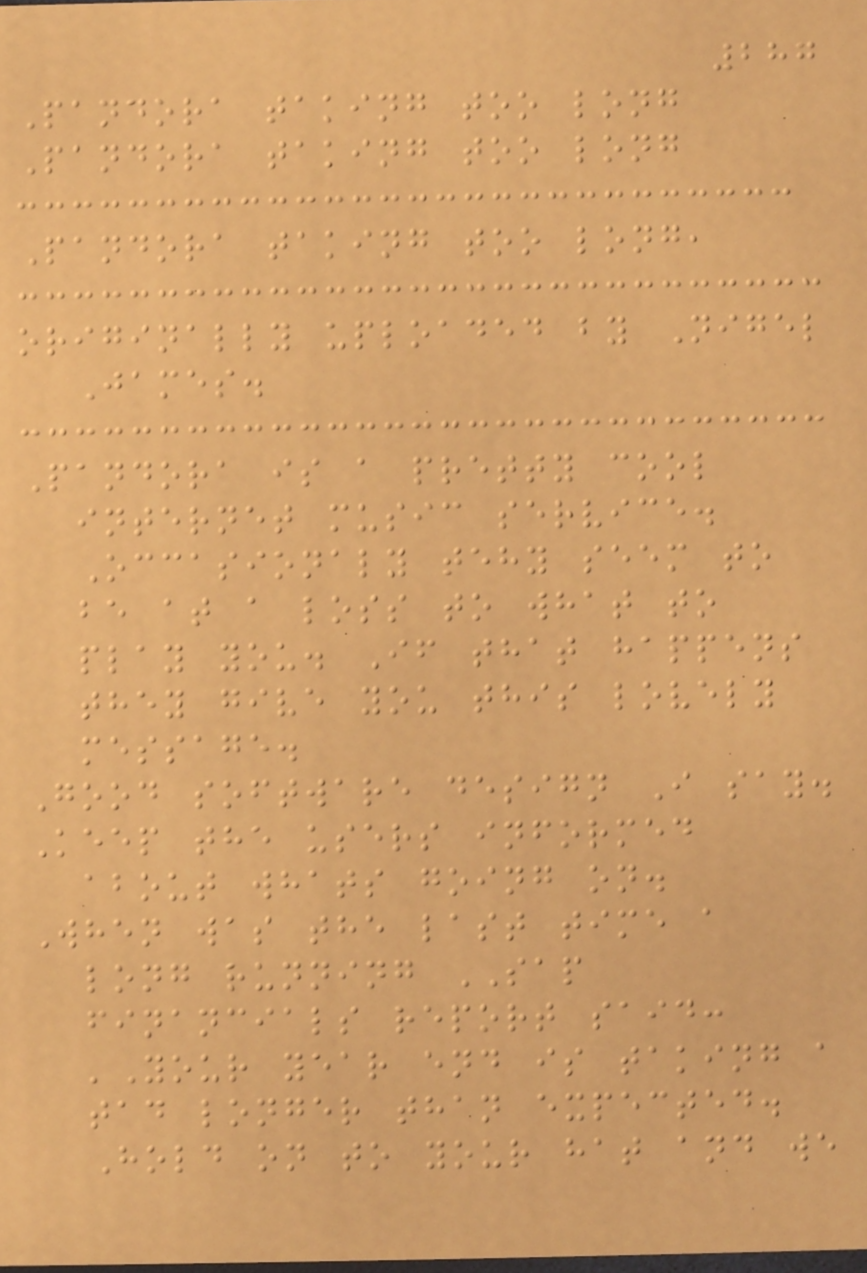287
Pandora taking too long
Pandora taking too long
Pandora taking too long,
originally uploaded by Nigel
James.
Pandora is a pretty cool
internet music service.
Occasionaly tehy seem to
be at a loss to what to
play you. If that happens
they give you this lovely
message.
Good software design I say.
Keep the users informed
about whats going on.
When was the last time a
long running SAP
financials report said:
'Your year end is taking a
tad longer than expected.
Hold on to your hat and we
